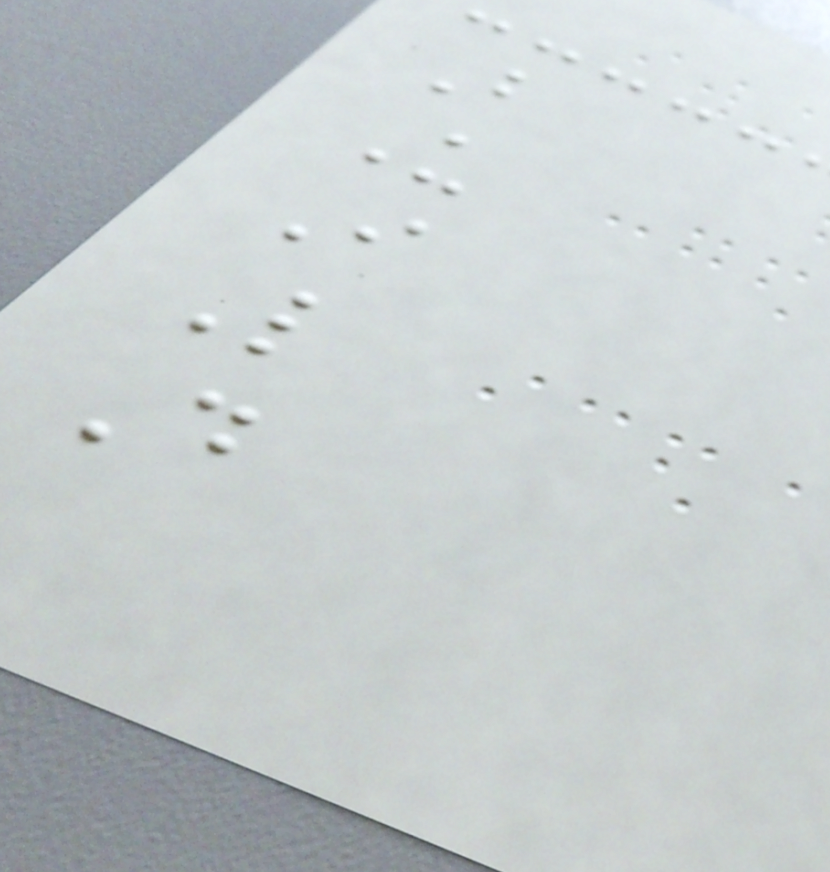B
U
I
L
D
